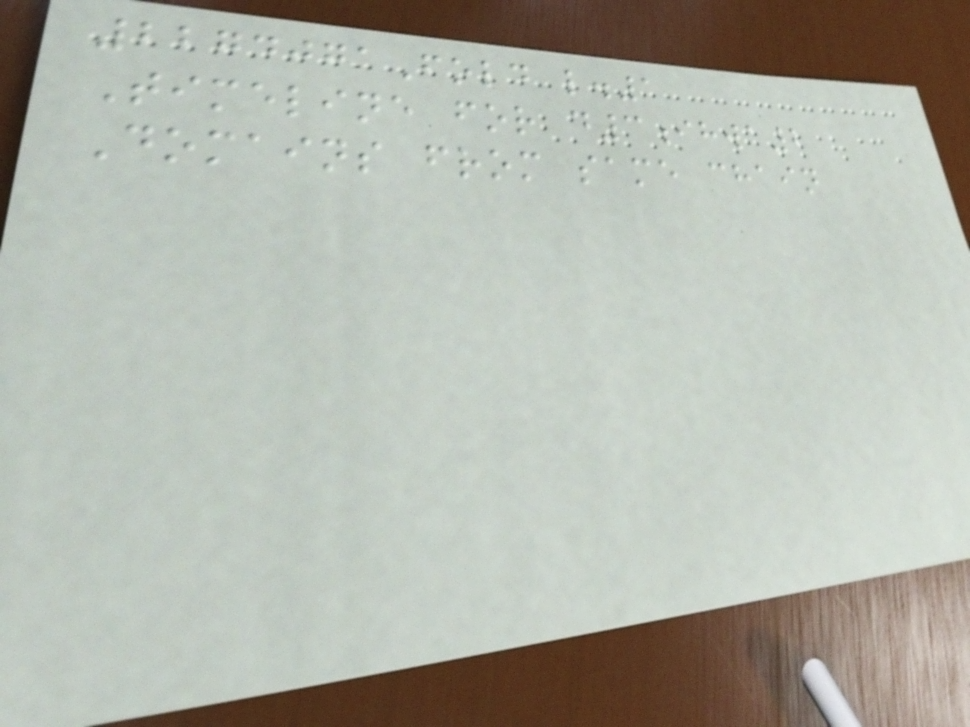2274071Fold l.1
Timeline for d3ihwa2
Domains from same chain
